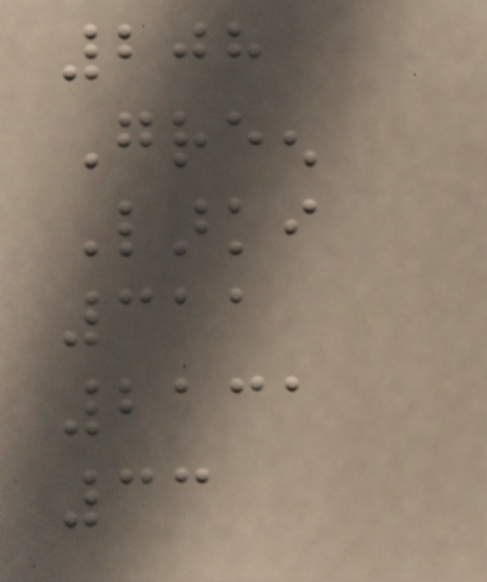208
Green
Larki
311
2131
33
